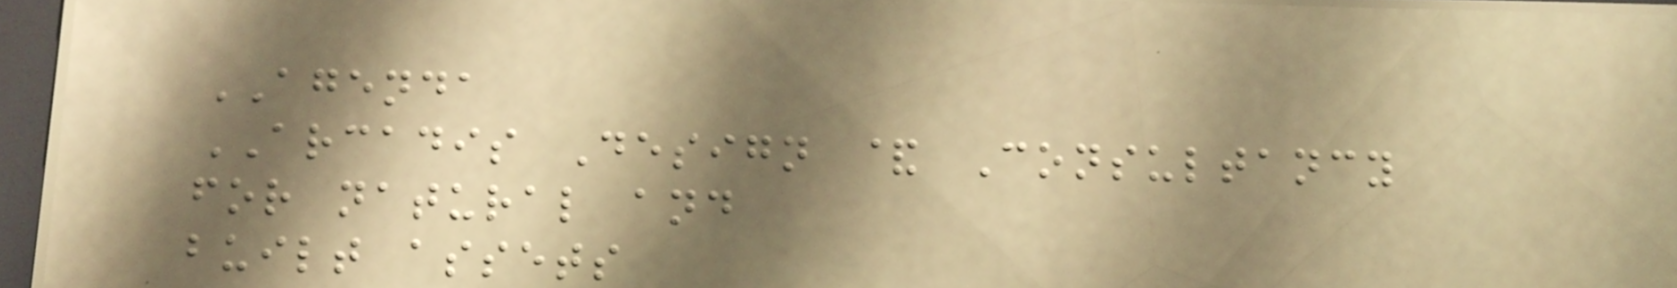AGENDA
ARCADIS Design & Consultancy
for natural and
built assets
